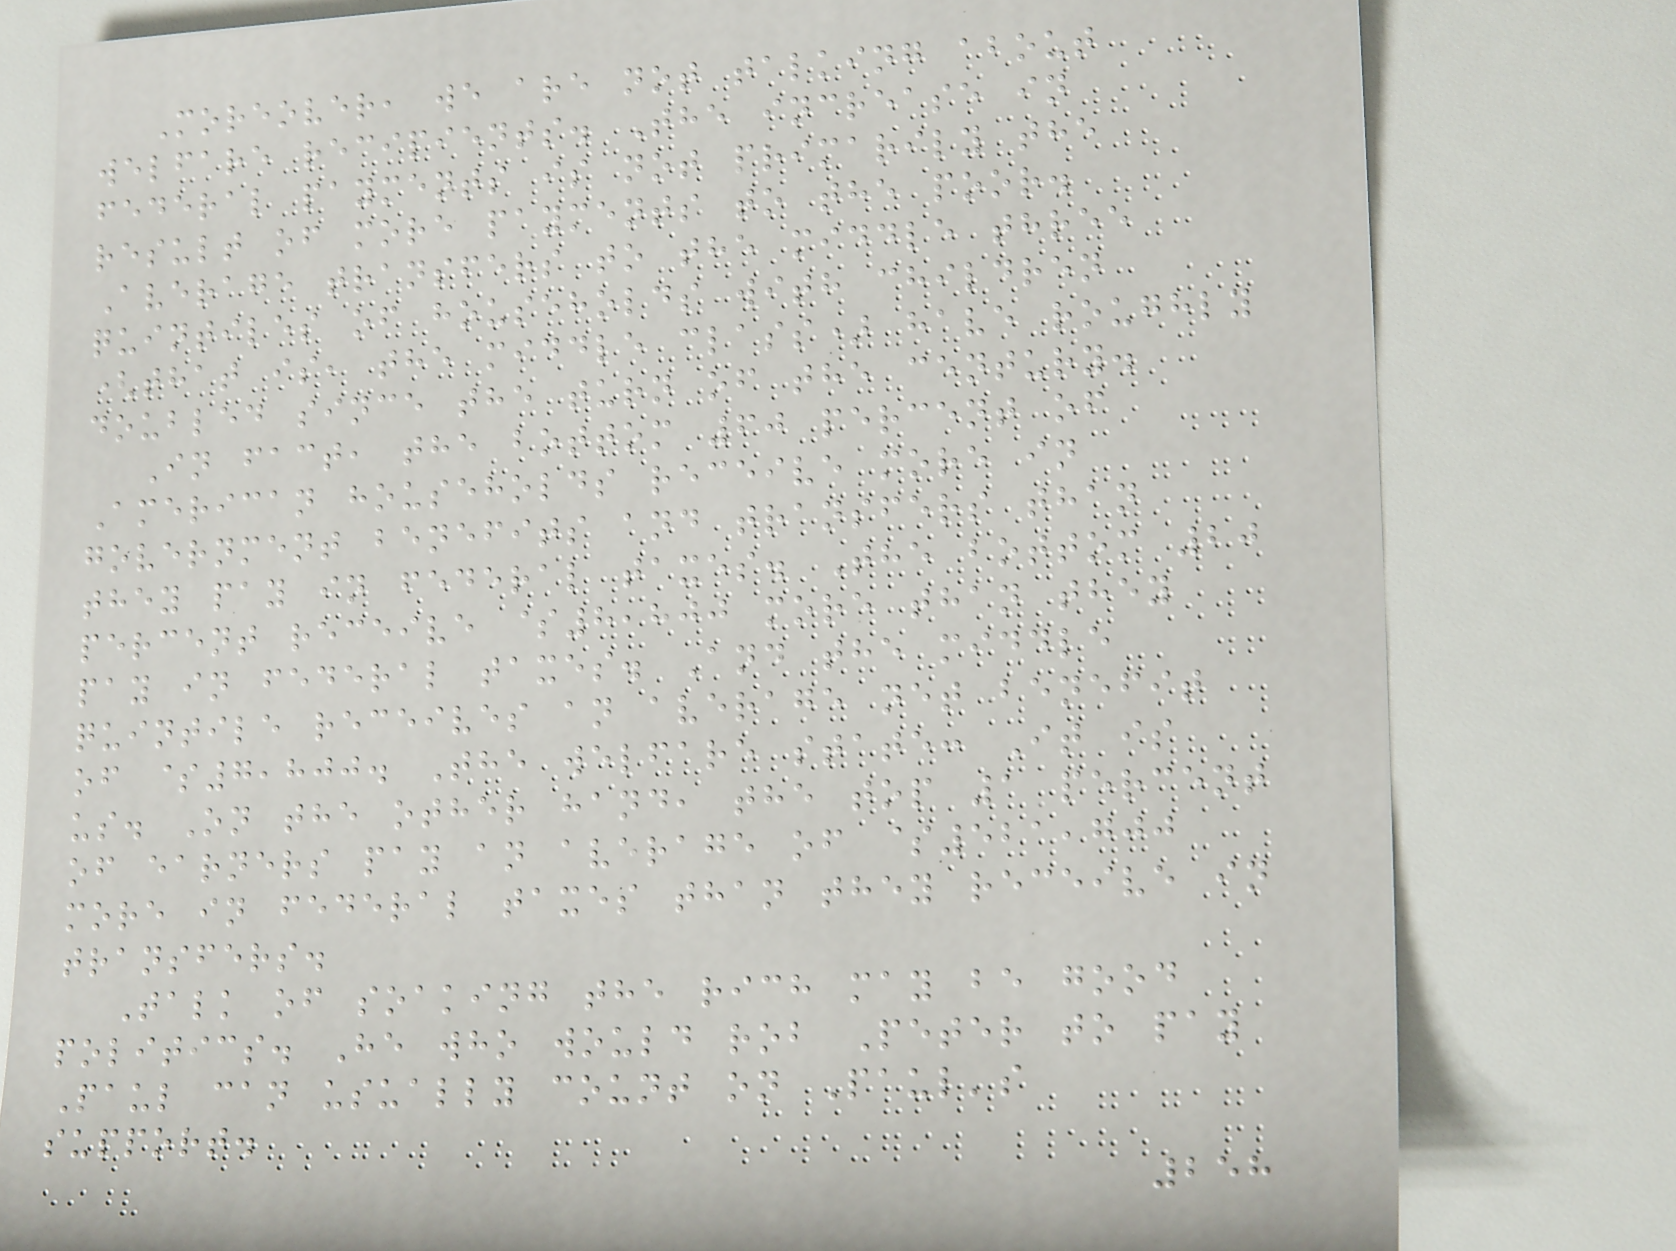Moreover, we are not talking about
welfare recipients. The increase in
federal payments is not primarily the
result of more payments to the poor.
Average transfers to the middle three
quintiles of households with children
(that is, the middle class) have roughly
doubled since the turn of the century.
In fact, the bottom 60 percent of
American households receive more in
government benefits and transfers than
they pay in federal taxes. The bottom 20
percent receive $8,800 more than they
pay in federal taxes. And the middle
quintile receives an average net benefit
of $7,800. The welfare state: It is
us. On the other hand, the top 1 percent
of earners pay an average of $521,700
more in federal taxes than they receive in
transfers.
Talk of soaking the rich may be good
politics. He who would rob Peter to pay
Paul can usually count on Paul's
support.
258
